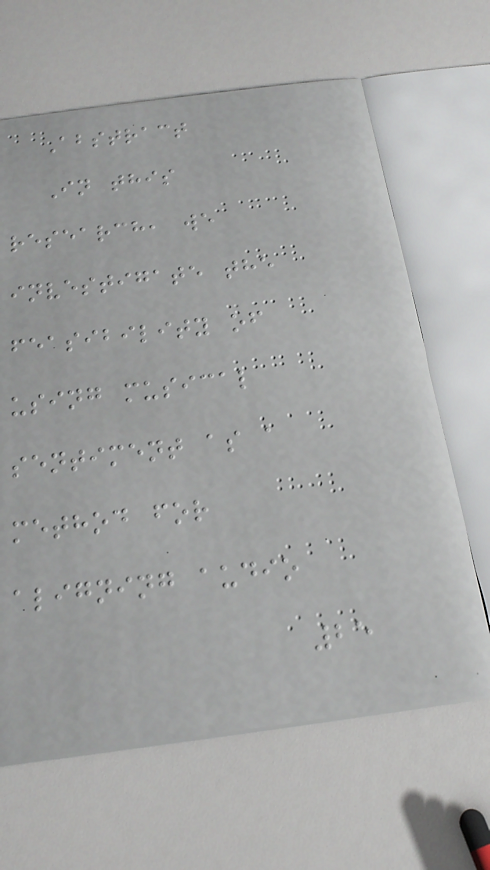Abstract
In this
research, we
investigate the
feasibility of
using musical
sentiment as a
method for
aligning audio
25
